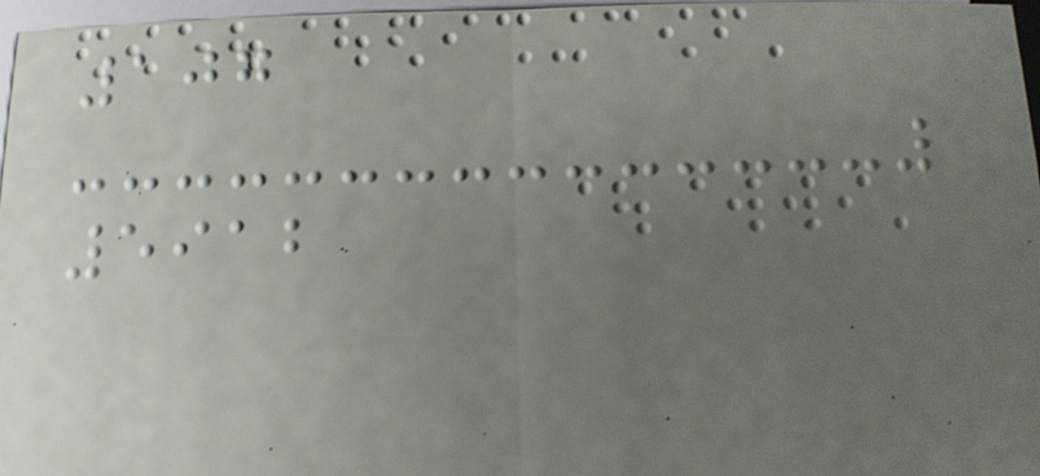107
5912
